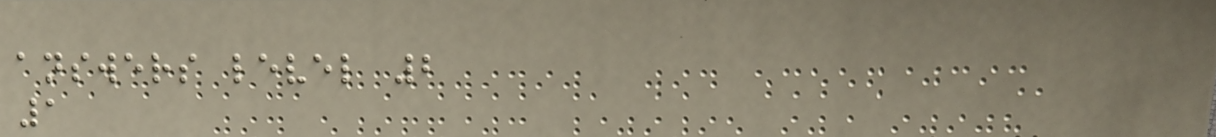answers level 2
1
